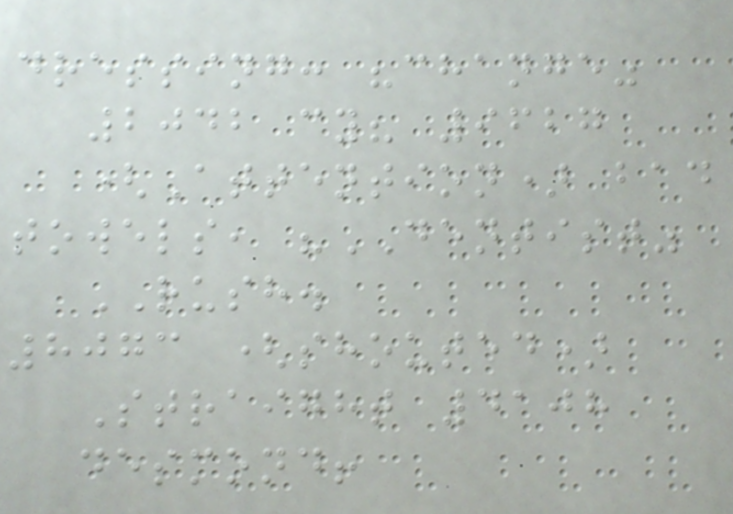dressing: "change"
2042 cy? 9627
(Attention) bad
towels, "DENTIST"
RUSH.
8073 (shouted)
Straight 4108
desmond!
